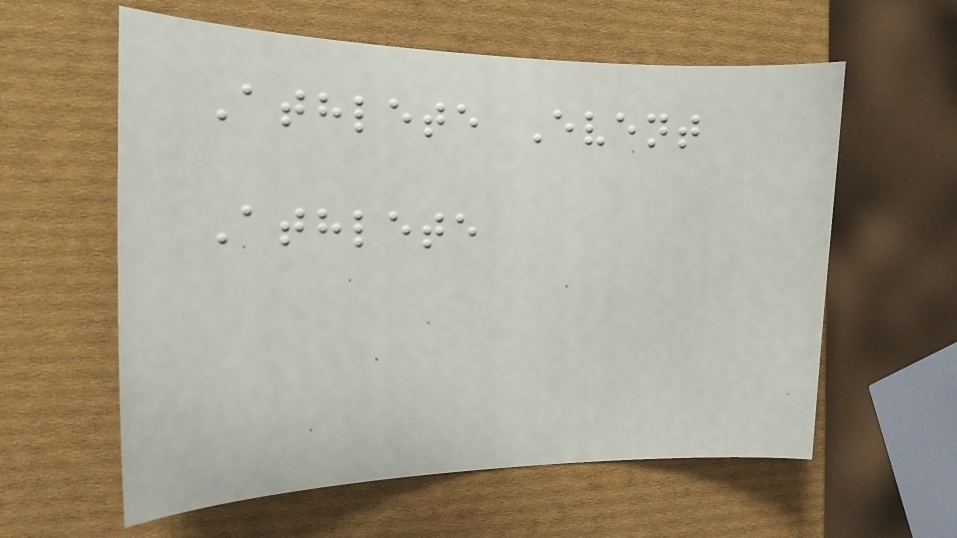Athlete Event
Athlete
